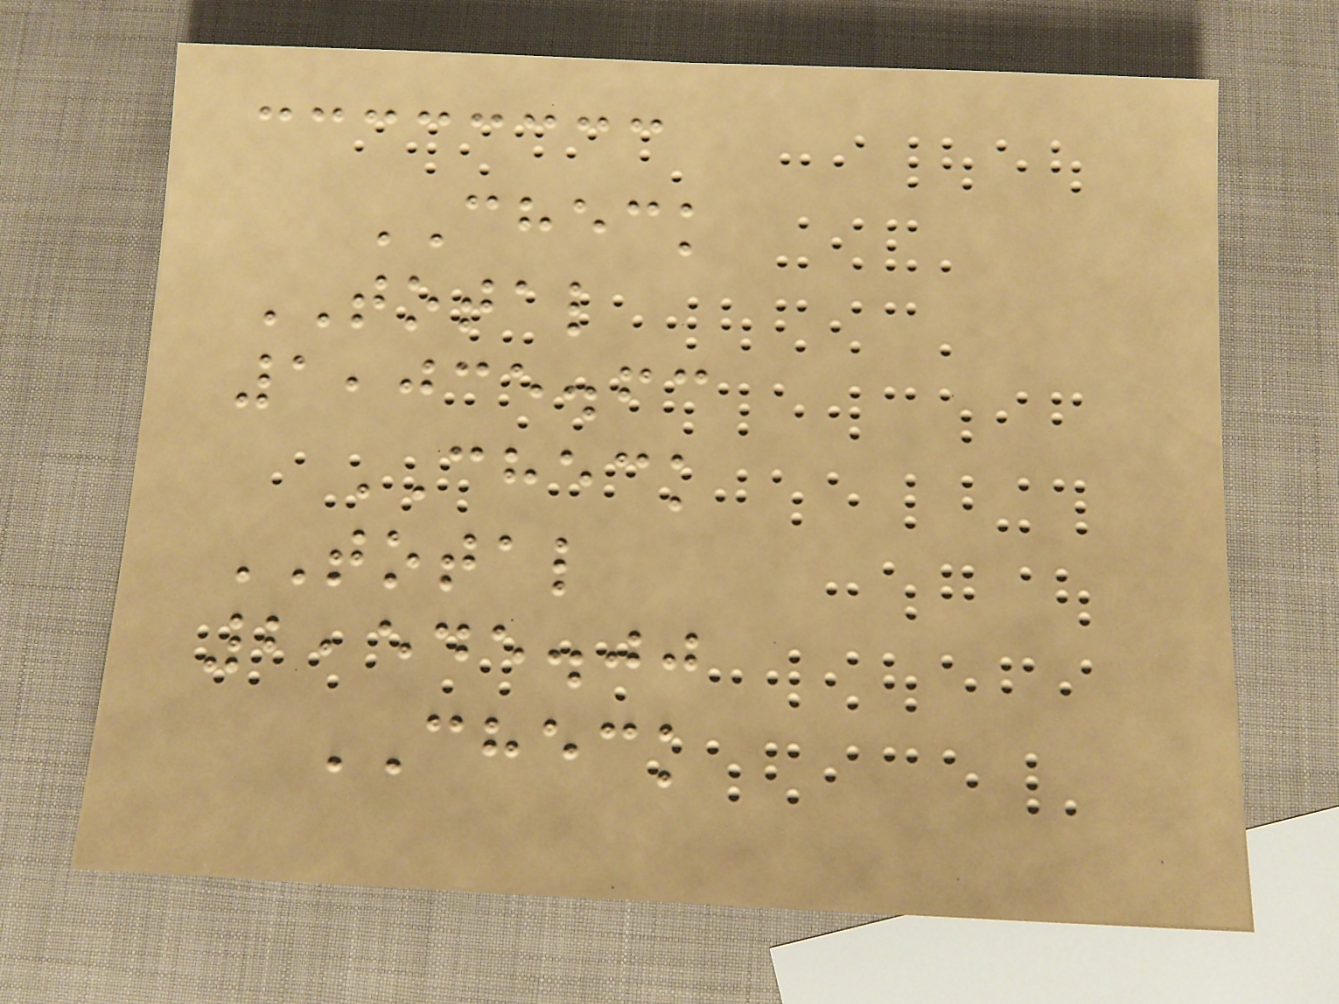CHECK
TOTAL
1,035.63
CHECK
TOTAL
2,545.00
CHECK
